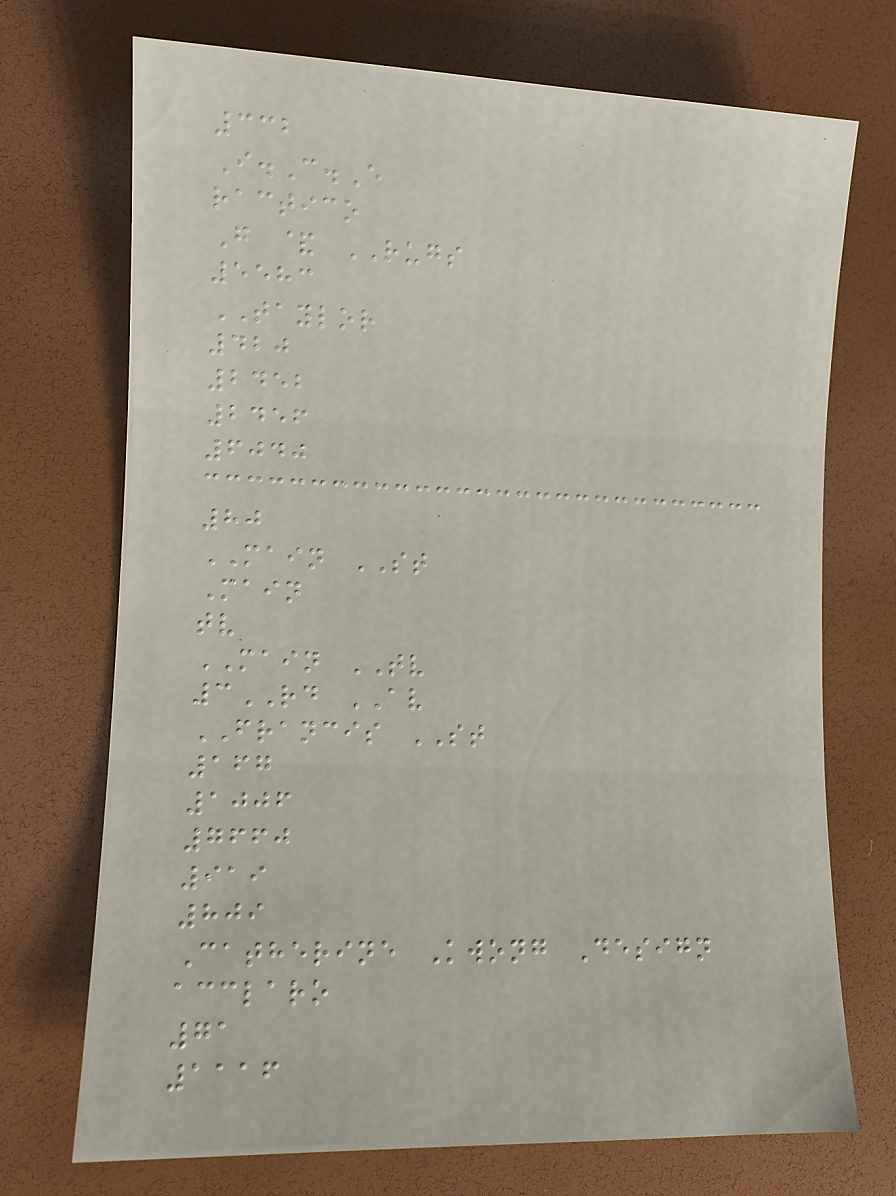332
I.C.E
ractico
G & RUGS
5583
TAYLOR
420
2452
2456
6040
80
MAIN ST
Main
tv
MAIN TV
3RD AV
FRANCIS ST
167
1006
7660
919
809
Catherine Kwong Design
acclaro
71
1116
